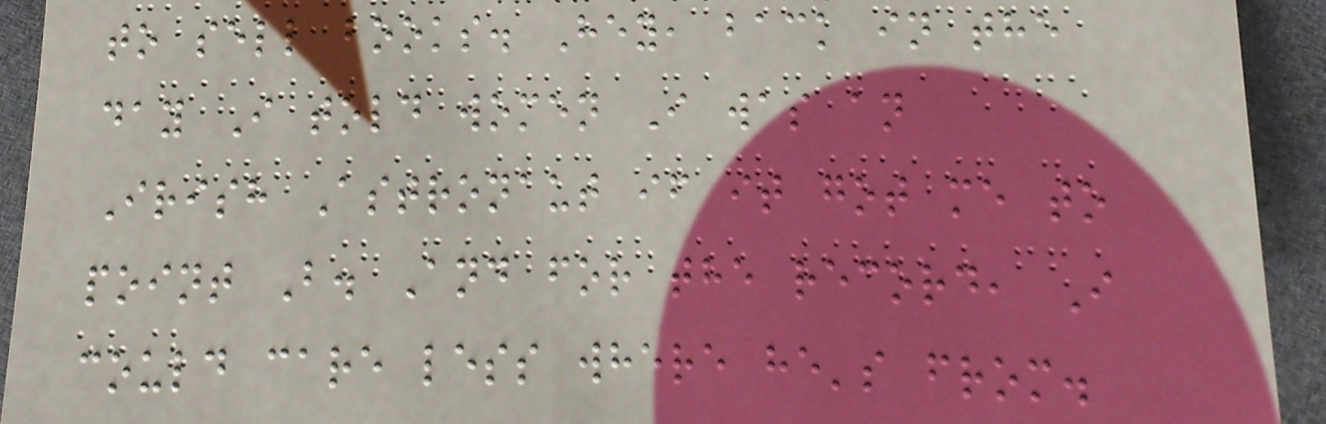to sell books. Hey, back in the
day I told women I was an
Irish Astronaut if it got me to
point B. And for the record, I
could care less where he's from.
